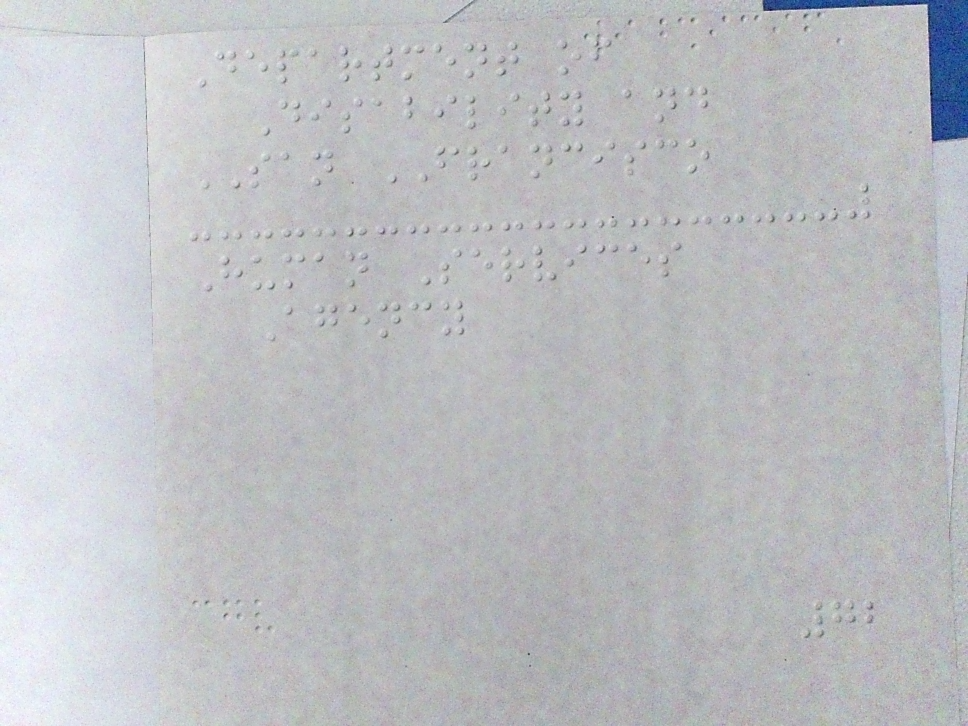Department of
Disability and
SAN FRANCISCO
Human Services
Agency
72
